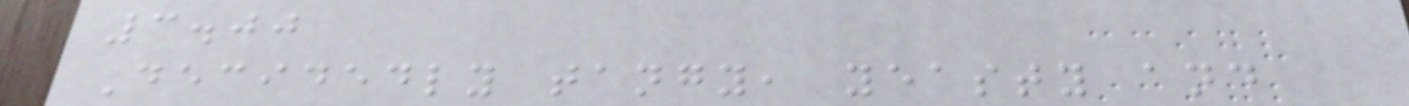3.00
Decidedly tangy, yeasty and
